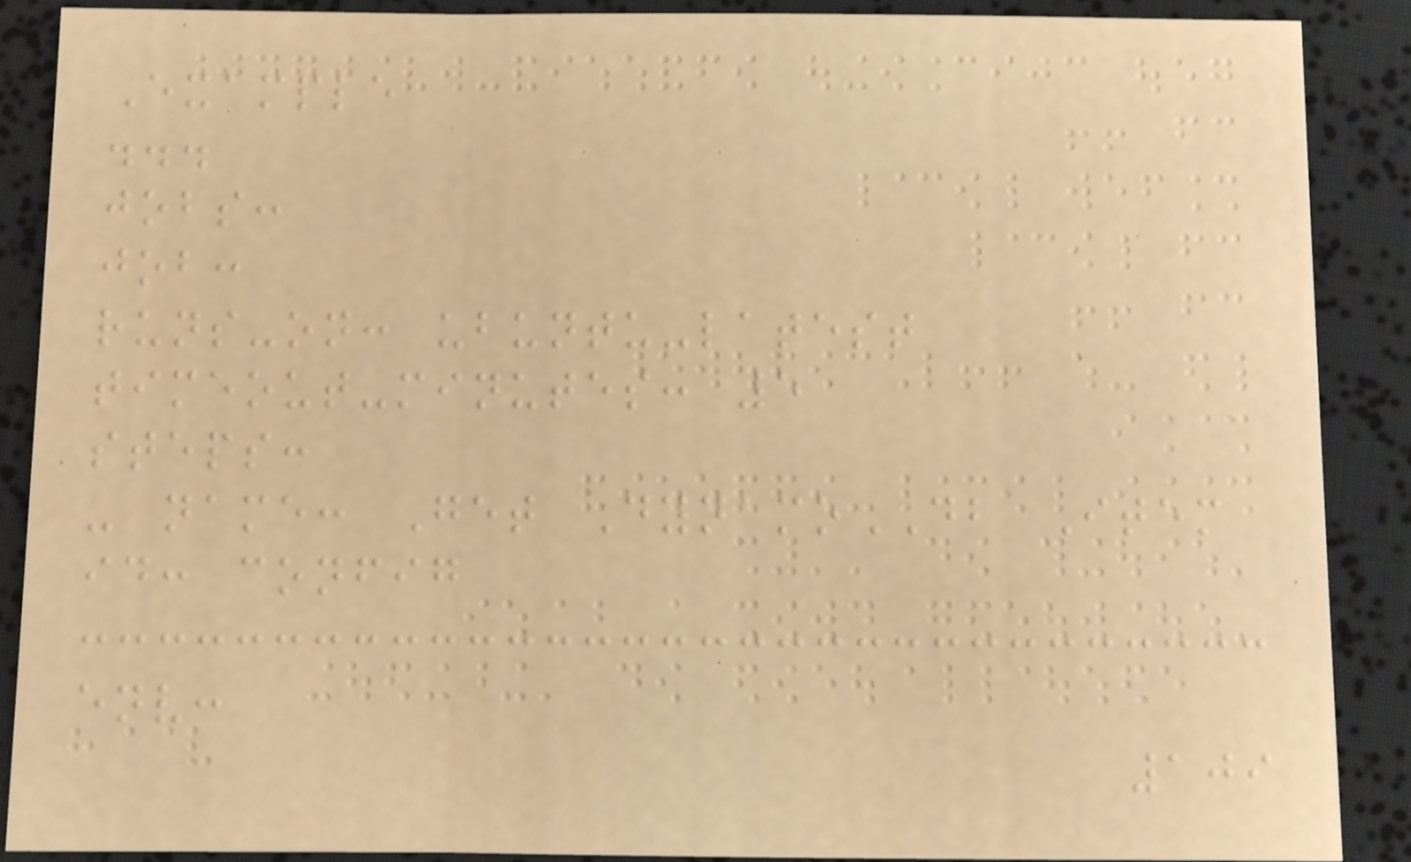Example
...
jobs:
job:
runs-on: ubuntu-latest
timeout-minutes: 5
steps:
- name: Get DynamoDB Item
id: config
env:
109
